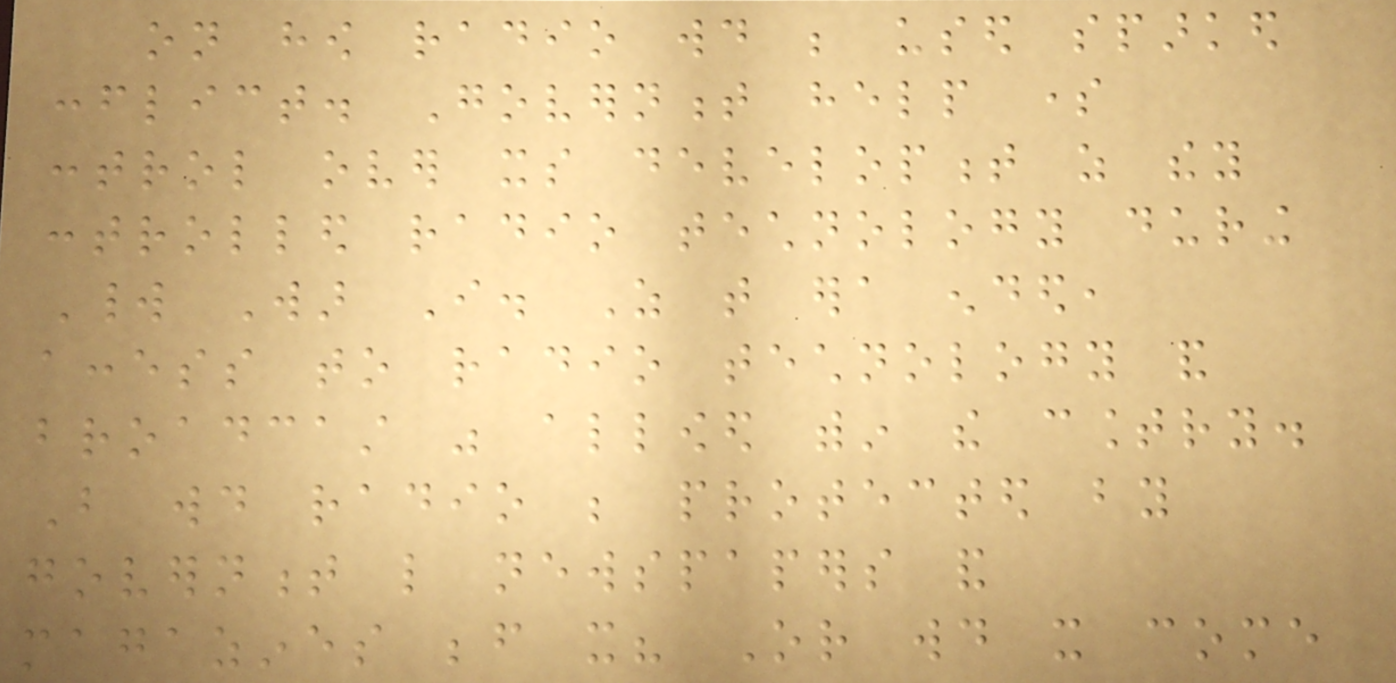on how radio would be used sparked
conflict. Government help some
control over its development as they
controlled radio technology during
World War I. As that era ended,
access to radio technology and
broadcast was allowed within the country.
But would radio be protected by
government like newspapers and
magazines before it? Or would it come
